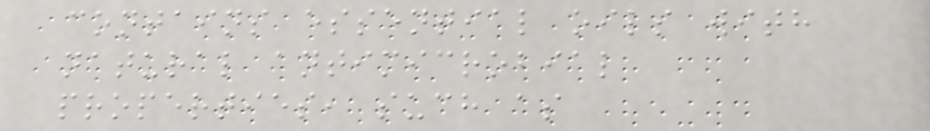contains essential oils with
natural antimicrobial
properties, such as
